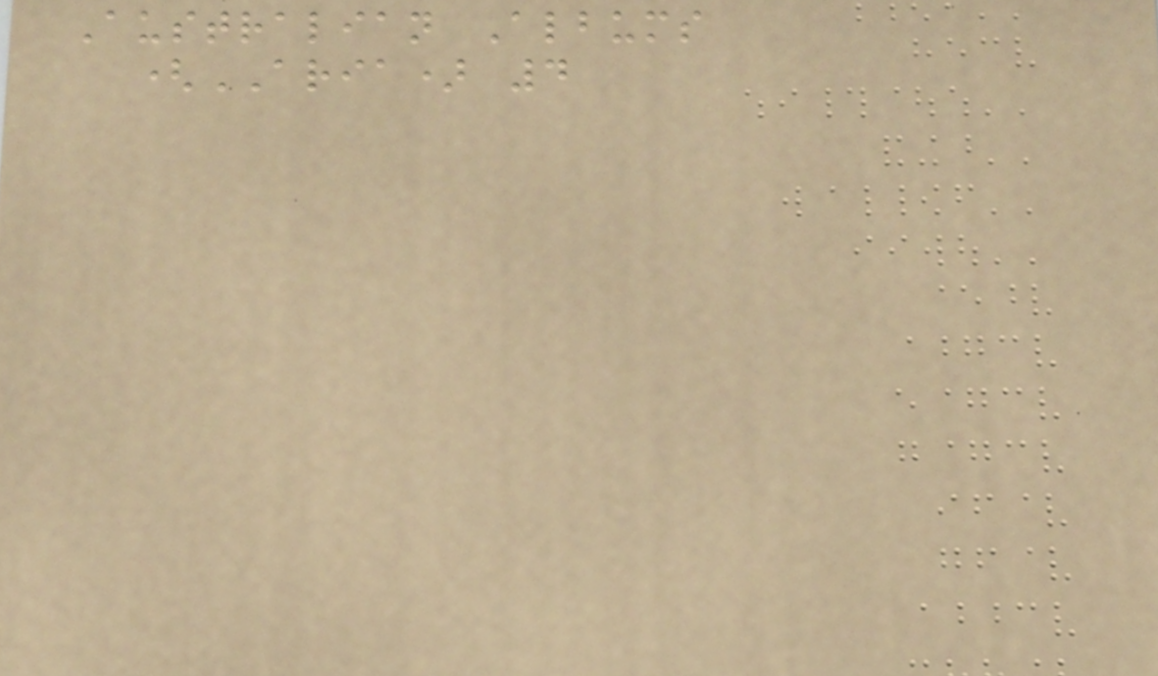Australian Albums
(ARIA) 4
